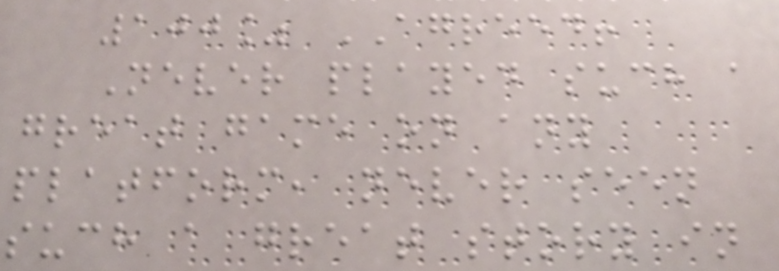100% AGREED!
Never played such a
great game on any
platform, never seen
such a great story in
